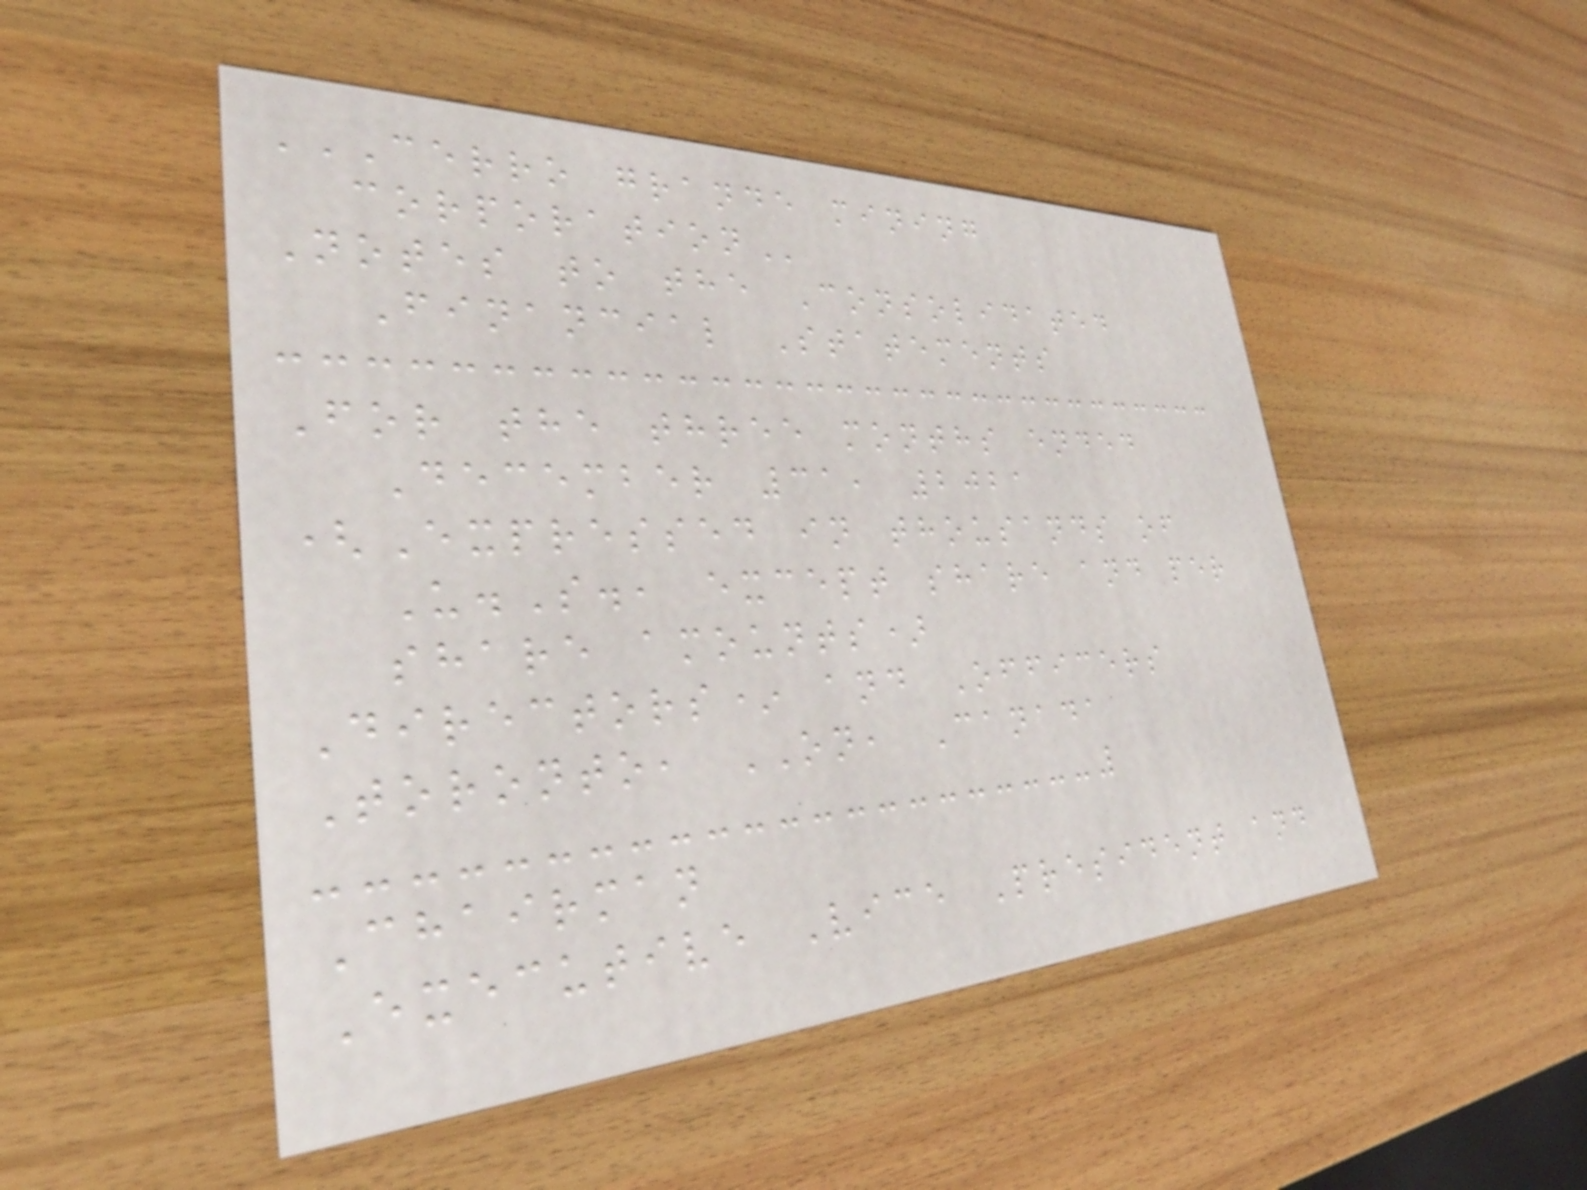CERRO GRANDE MINING
CORPORATION
Notes to the Consolidated
Financial Statements
For the three months ended
December 31, 2021
(Expressed in thousands of
U.S., except share and per
share amounts)
Directors* and Officers
Toronto, ON, Canada
Chairman
Executive Vice President and
